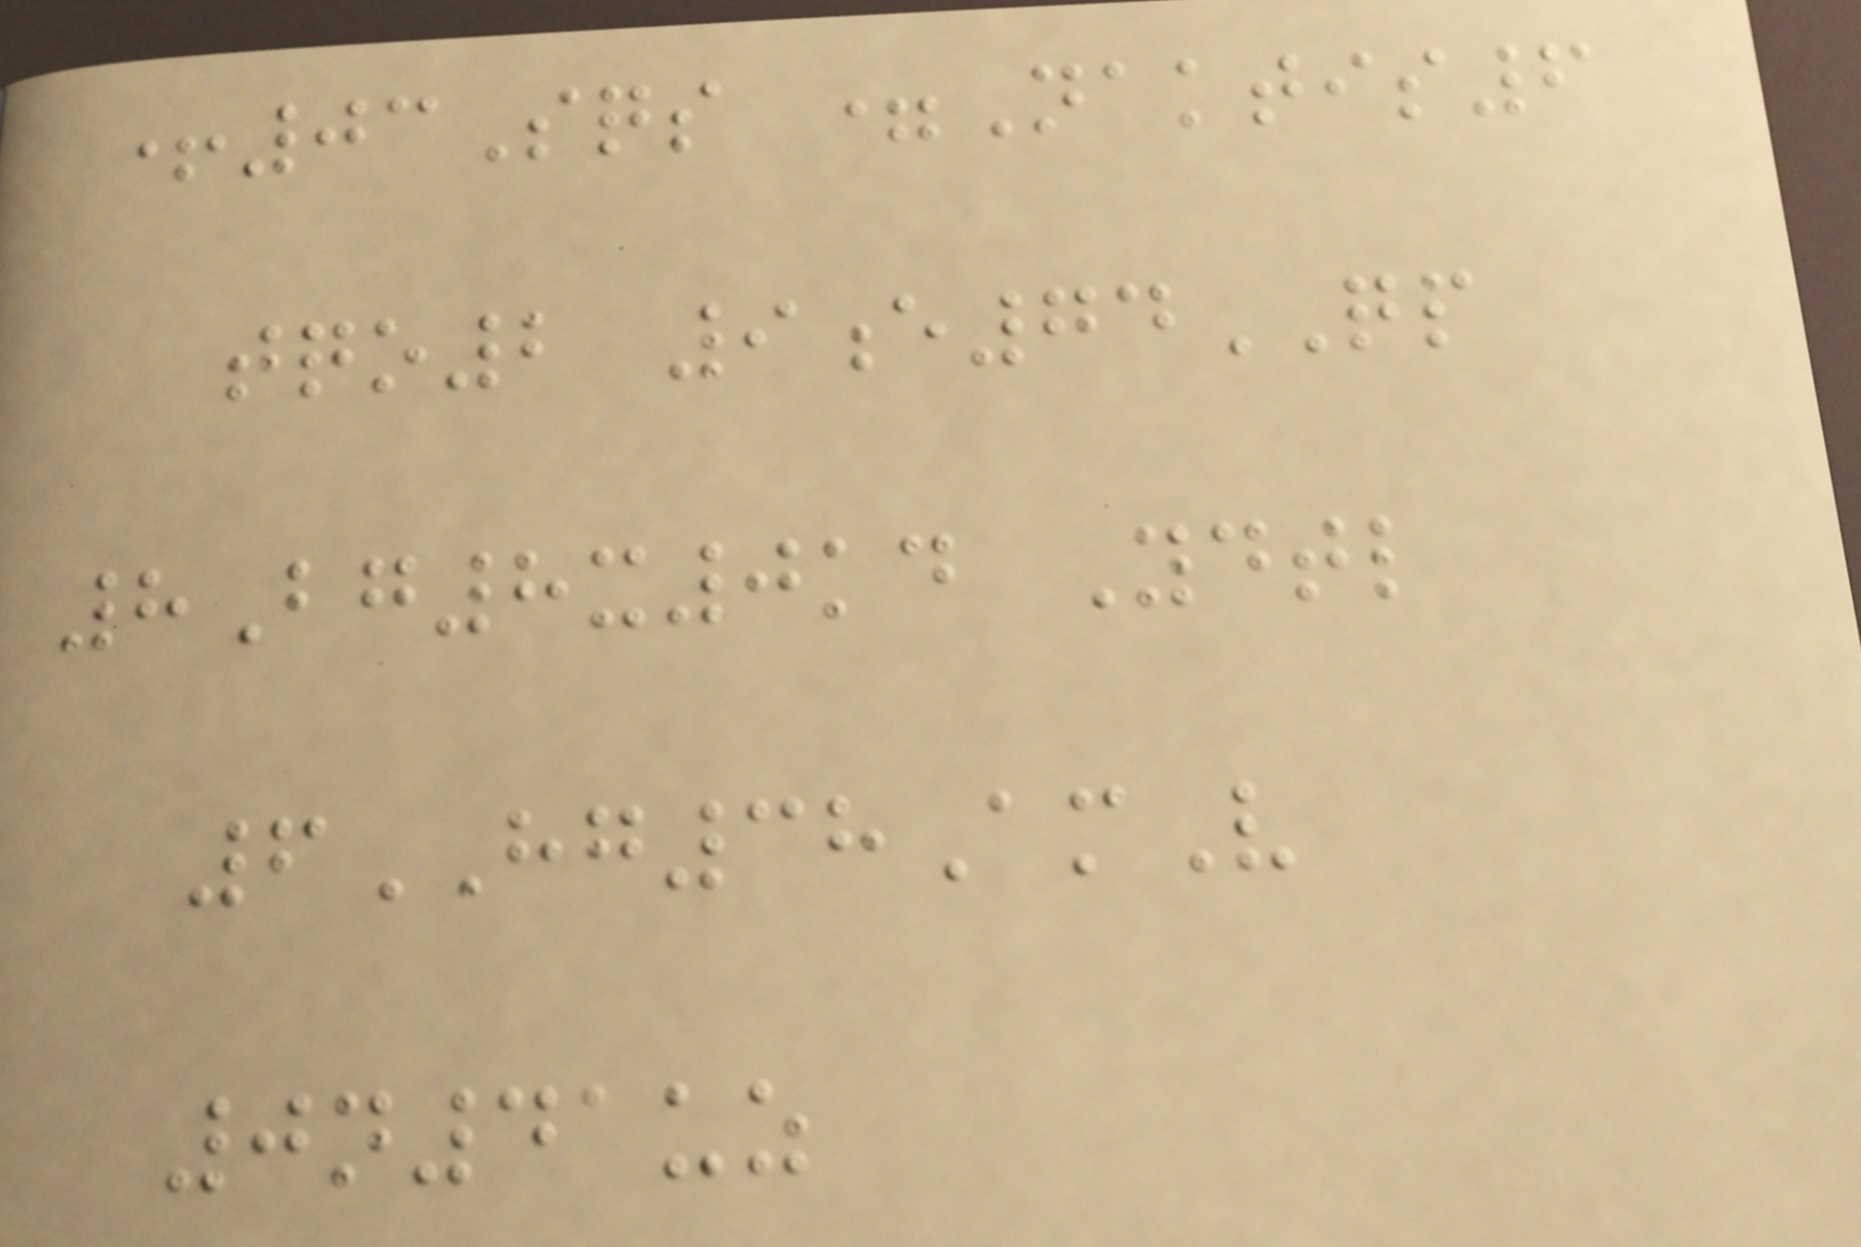+03Sqs =Naktis6
tqo2 9e74QP
8Bg8x0kd Ydtl
6HG38AmV
0n41uz
